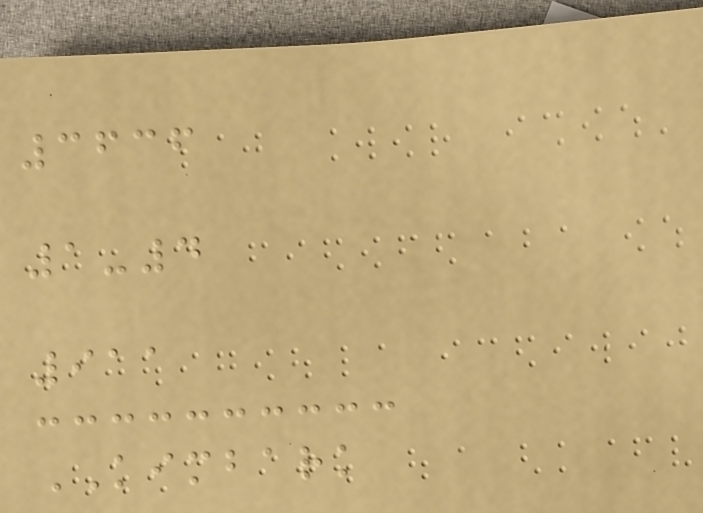3636
1-4
911
KIMBARK
